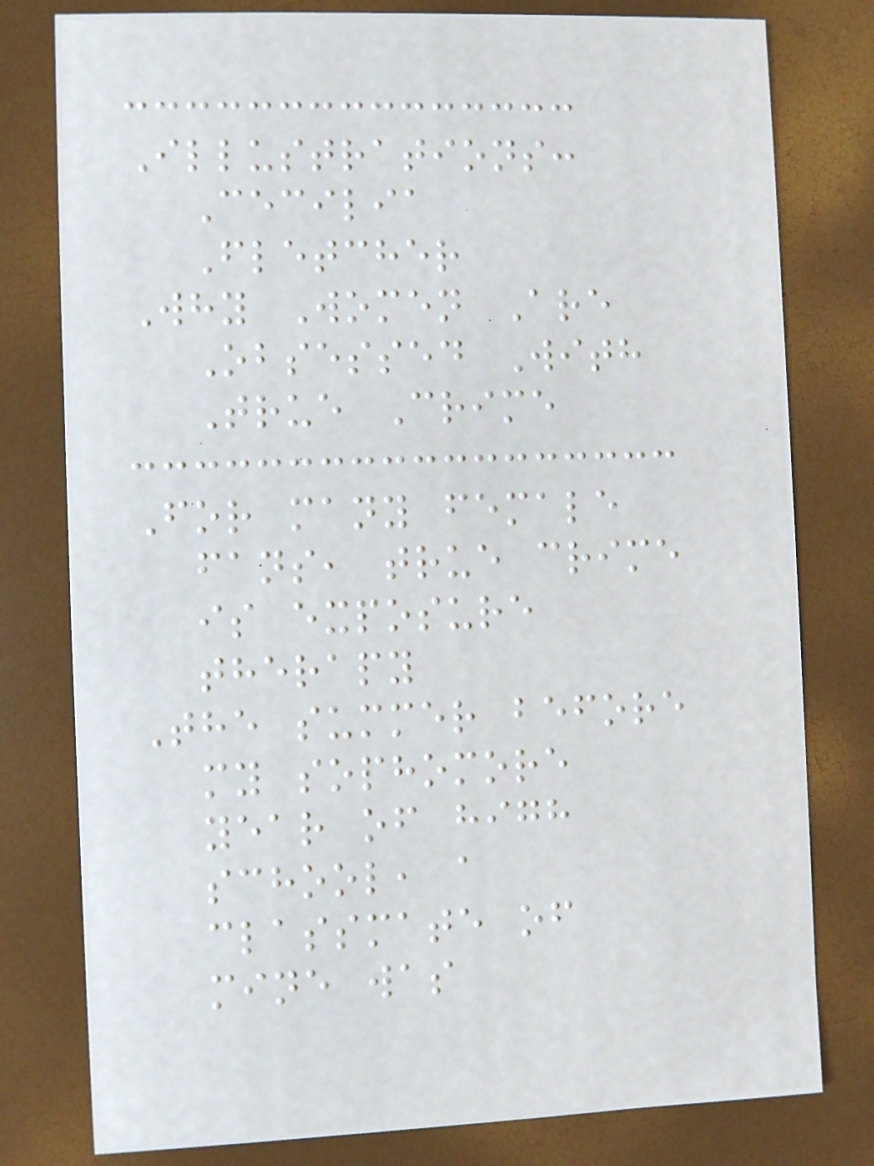Illustrations:
Cecilia
Fletcher
Why Women Are
Obsessed With
True Crime
For many female
fans, true crime
is exposure
therapy
The summer before
my sophomore
year of high
school, a
classmate of
mine was
